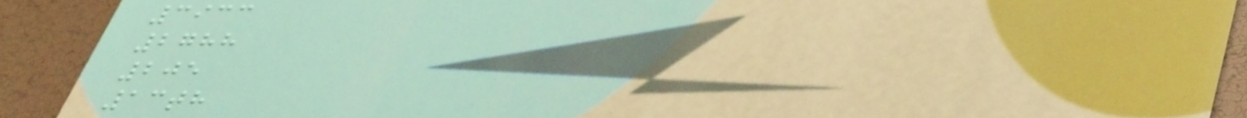3933
2788
205
13th
